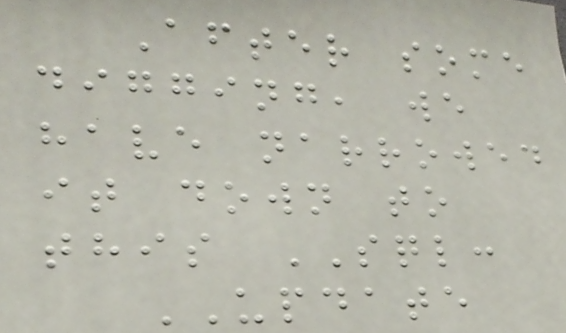After some
digging, we
have narrowed
it down to
this SQL:
UPDATE
